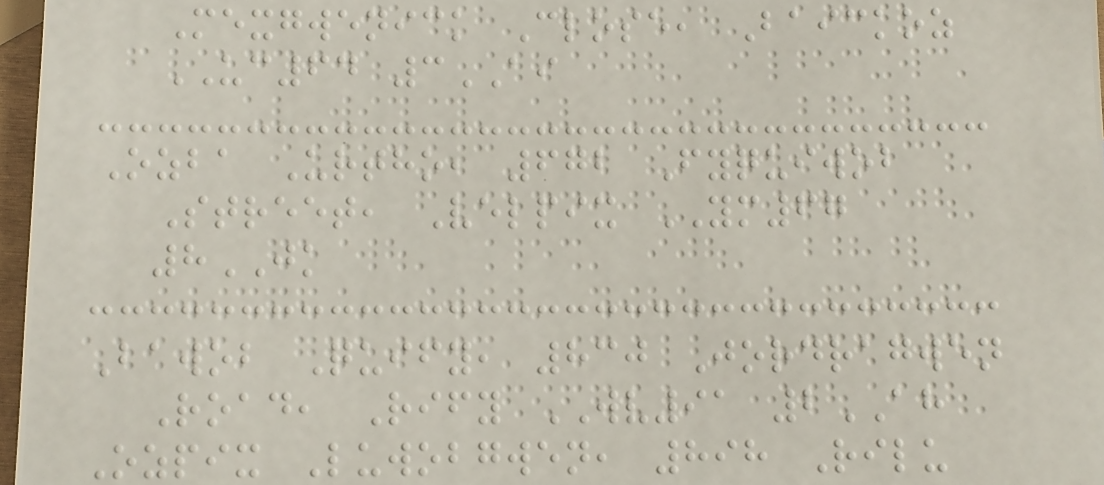Mexgwenick Close, Baickoz
UC64 3AI
Ozba Urtho, 672 Fyquiwob
Street, Velpix YM67
8JK
Bawob Quify, 830 Jordragwen
Road, Rify WV91 2AH
Ozpix Luwobgwen, 898 Rilu
